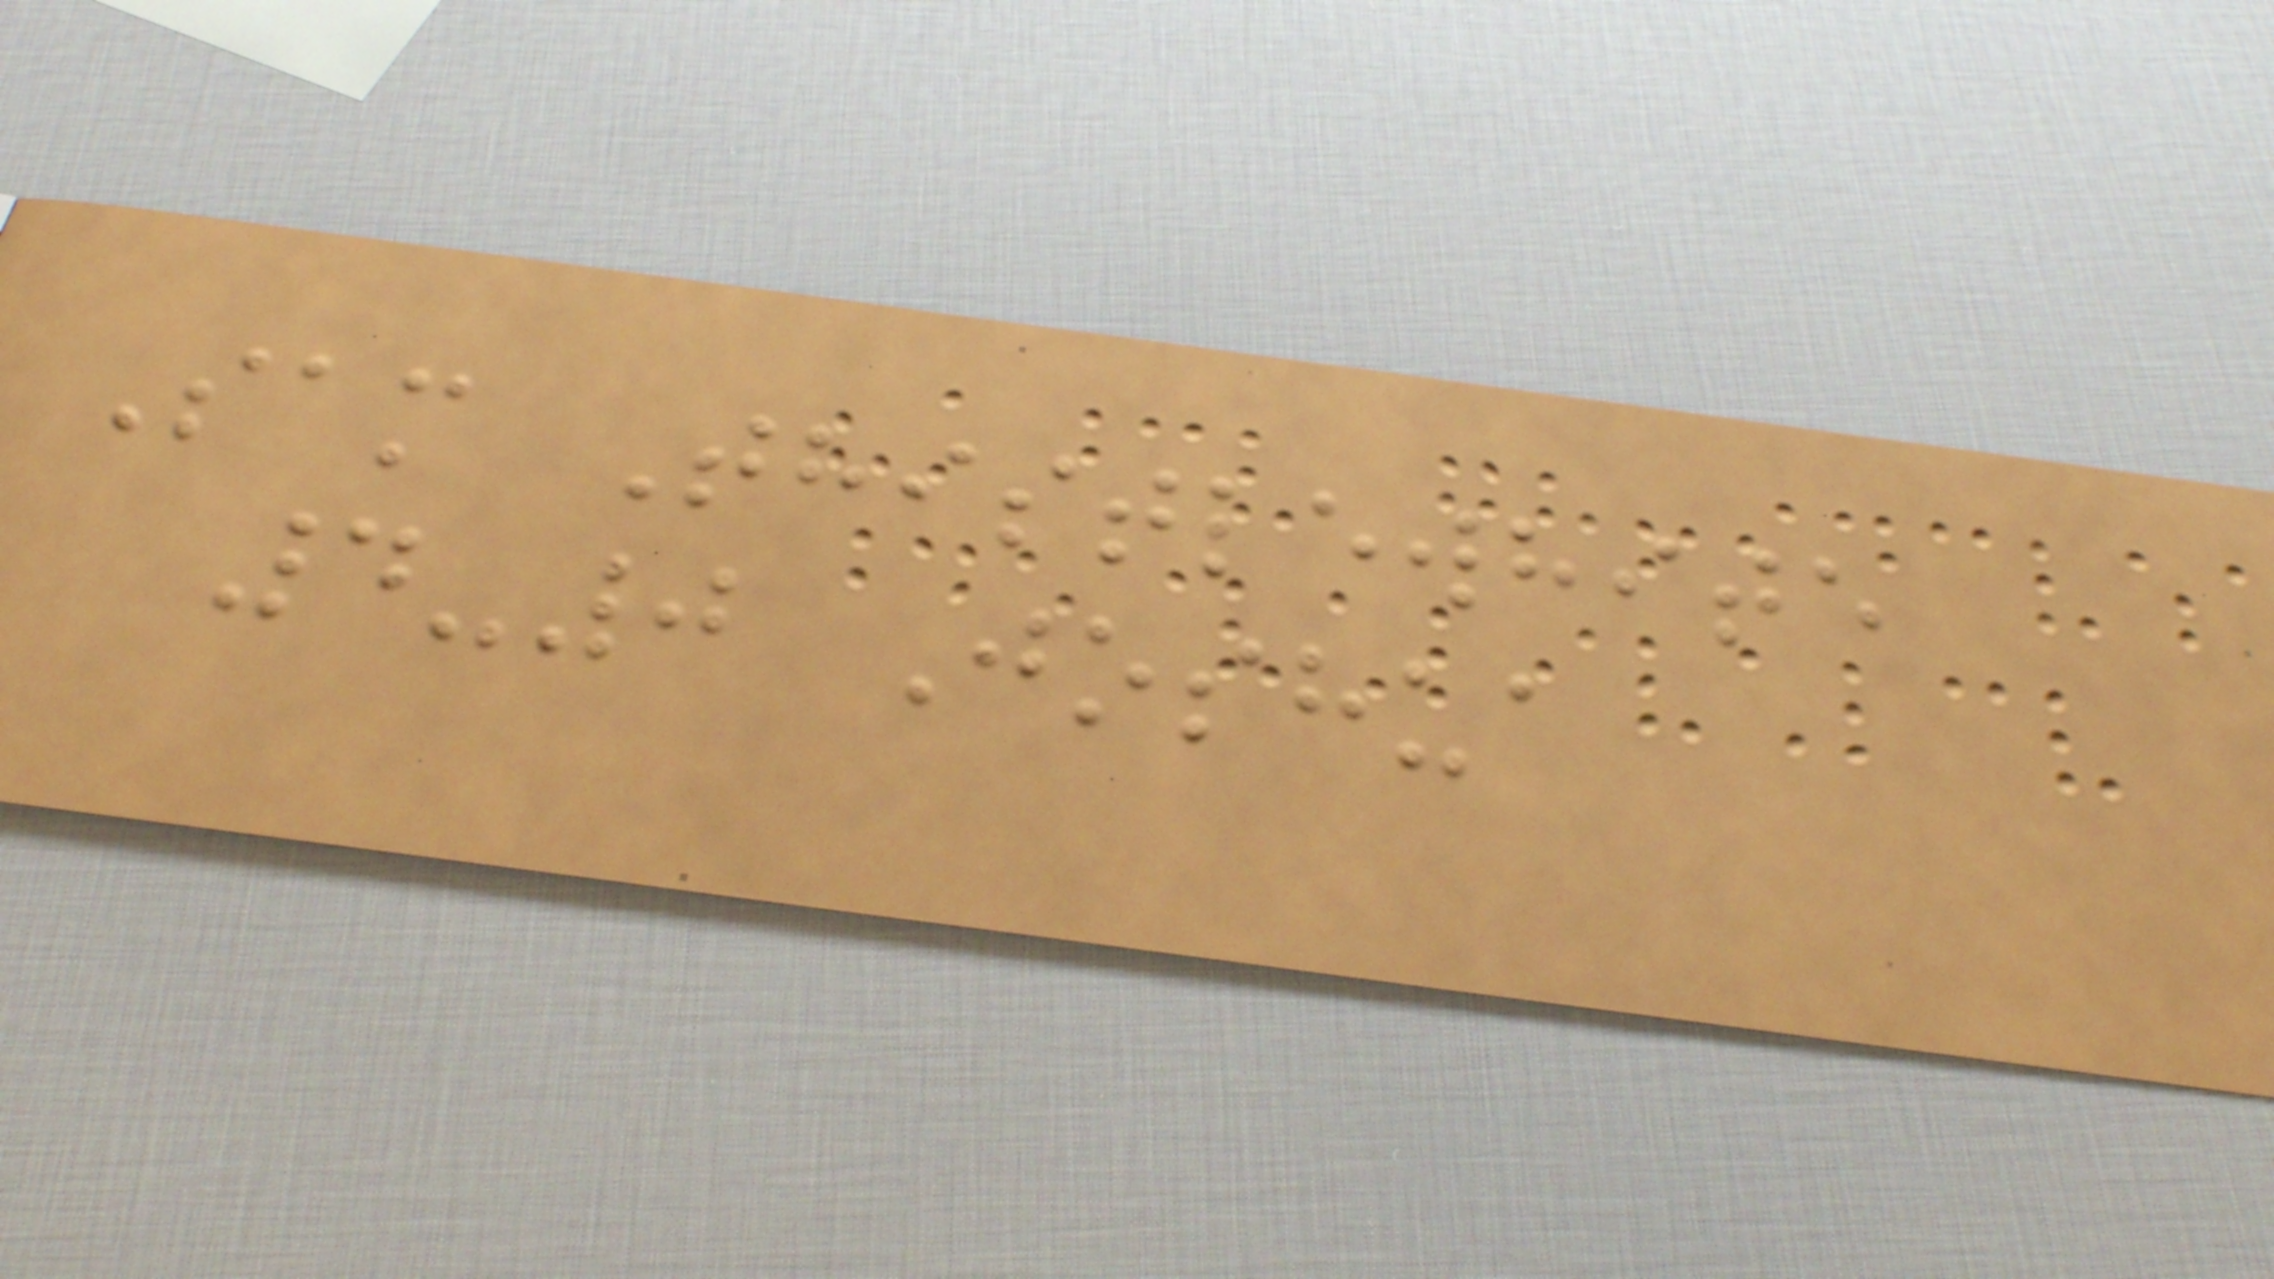Sam Thistlewhite
4-0 Joshua
